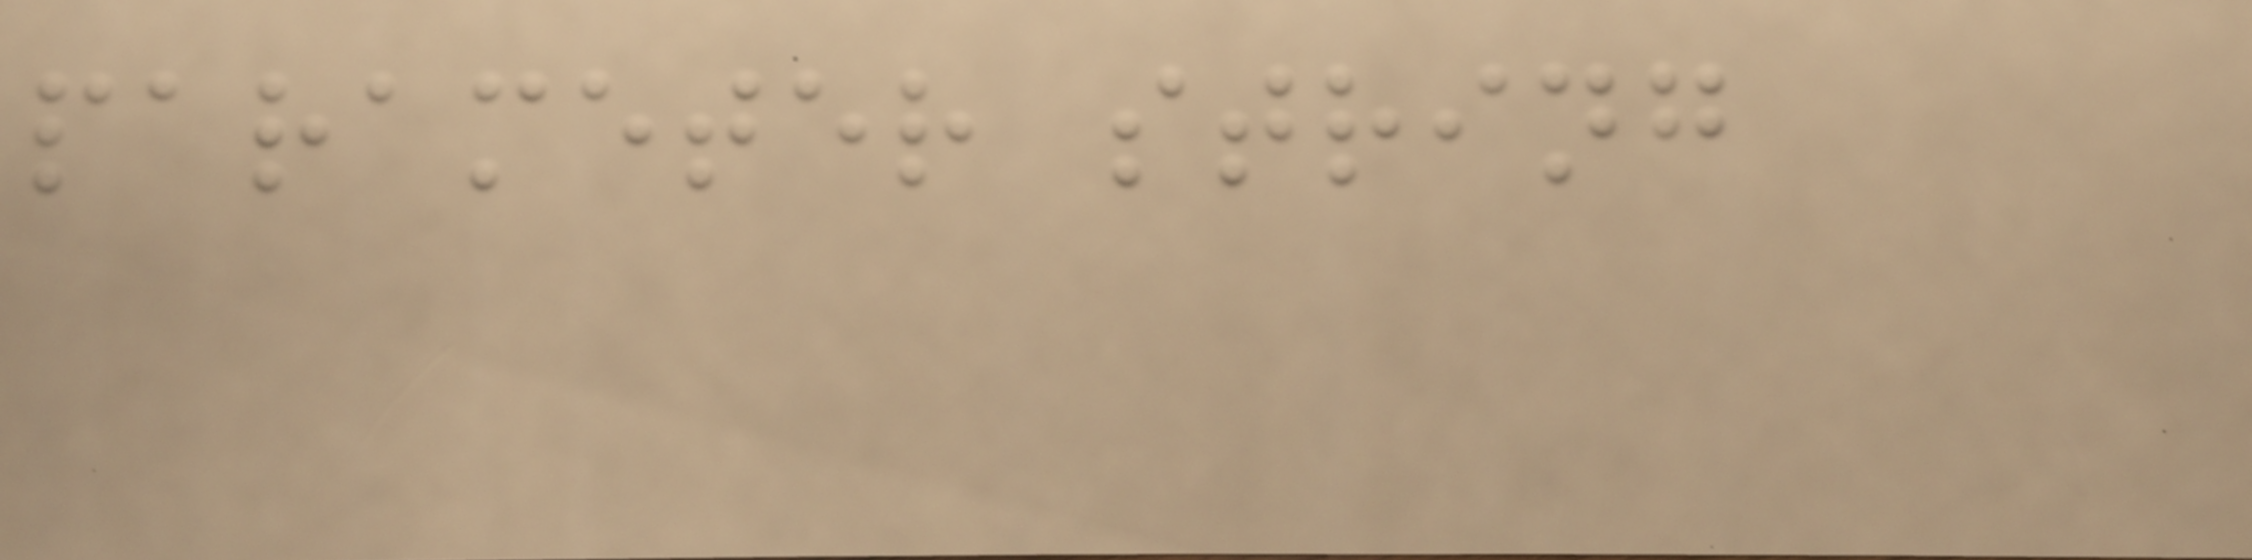parameter string
